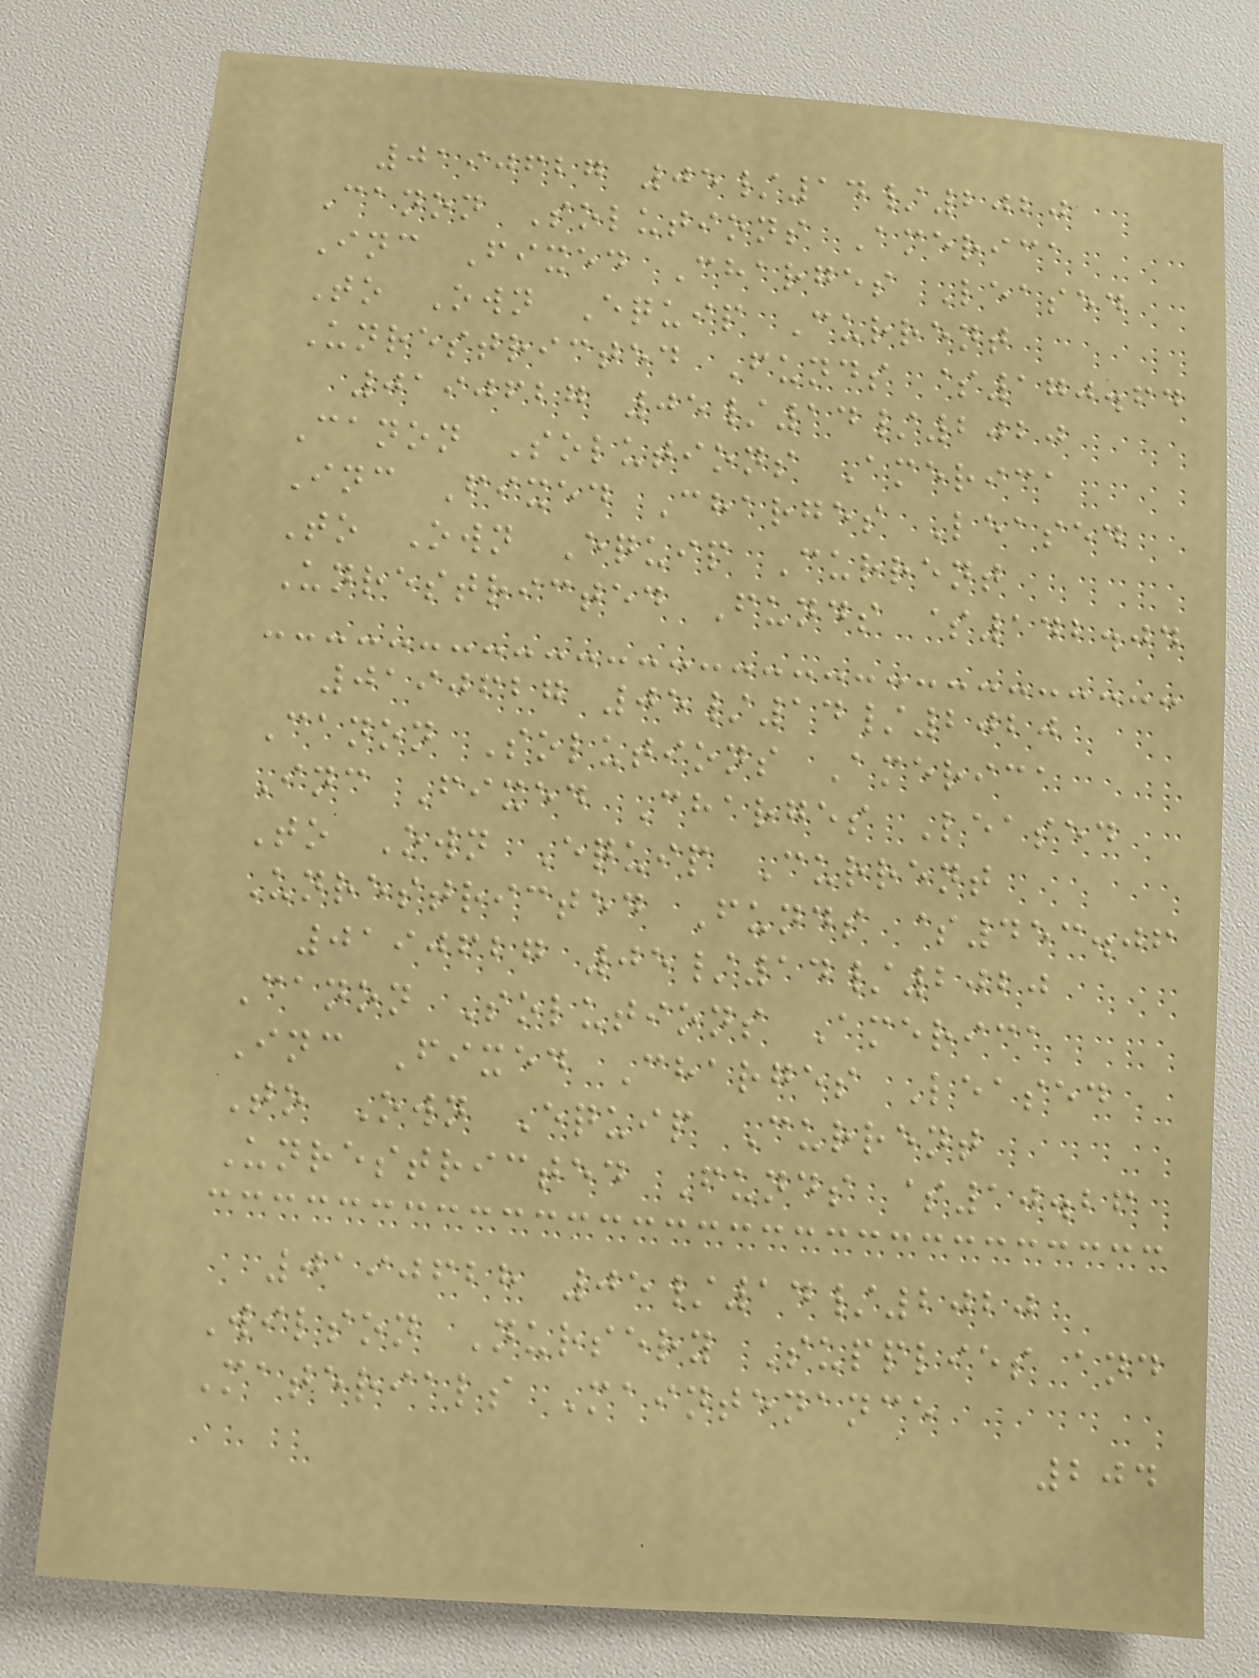0190627 05/14/2020
Canon Solutions America
Inc Fixed Charges Leased
To Own Equip Current
Unrestricted Funds $170.64
0190627 05/14/2020
Canon Solutions America
Inc Fixed Charges Leased
To Own Equip Current
Unrestricted Funds $142.04
0190627 05/14/2020
Canon Solutions America
Inc Fixed Charges Leased
To Own Equip Current
Unrestricted Funds $453.06
0190627 05/14/2020
Canon Solutions America
Inc Fixed Charges Leased
To Own Equip Current
Unrestricted Funds $10.26
0190628 05/14/2020
Wilson Nursery Supplies and
Materials Maintenance
204
